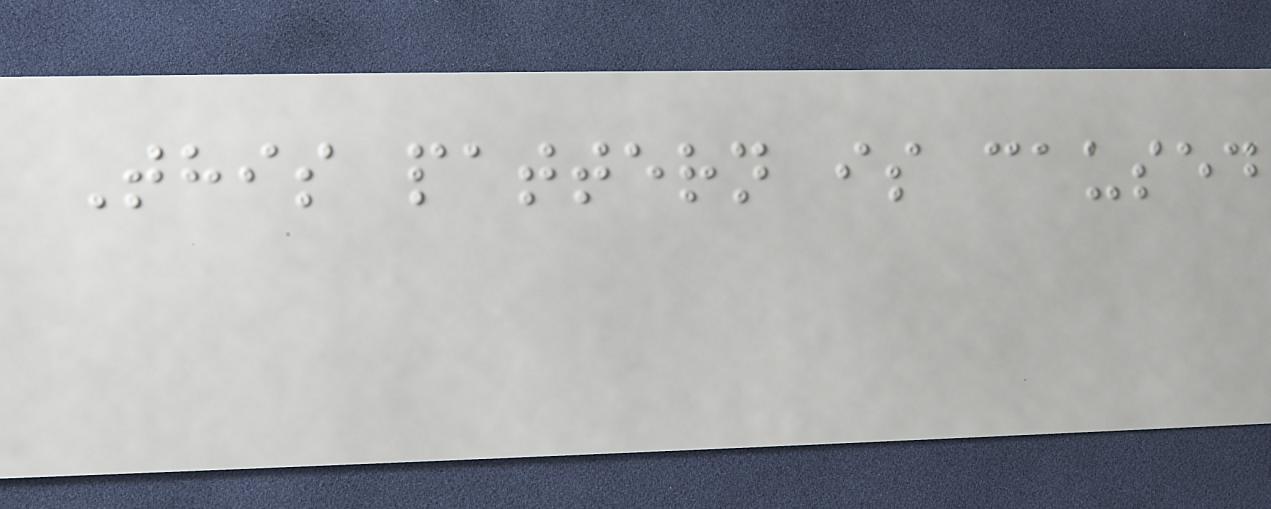This pattern is caused
